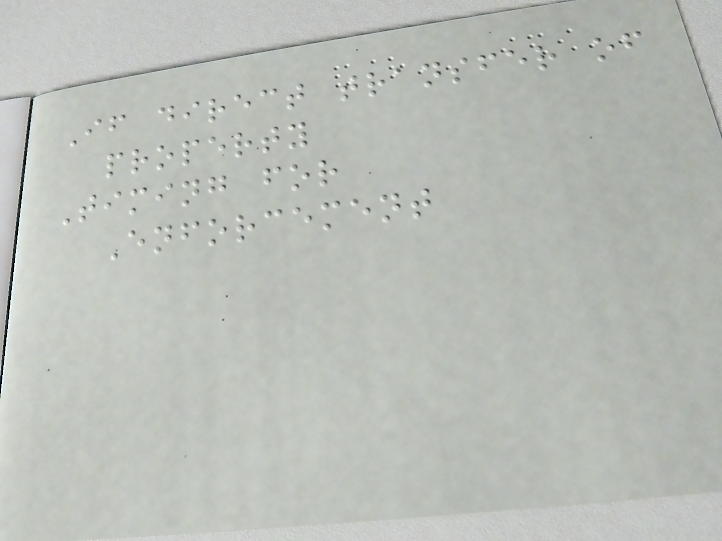If direct transfer of
property
Timing for
Enforcement
